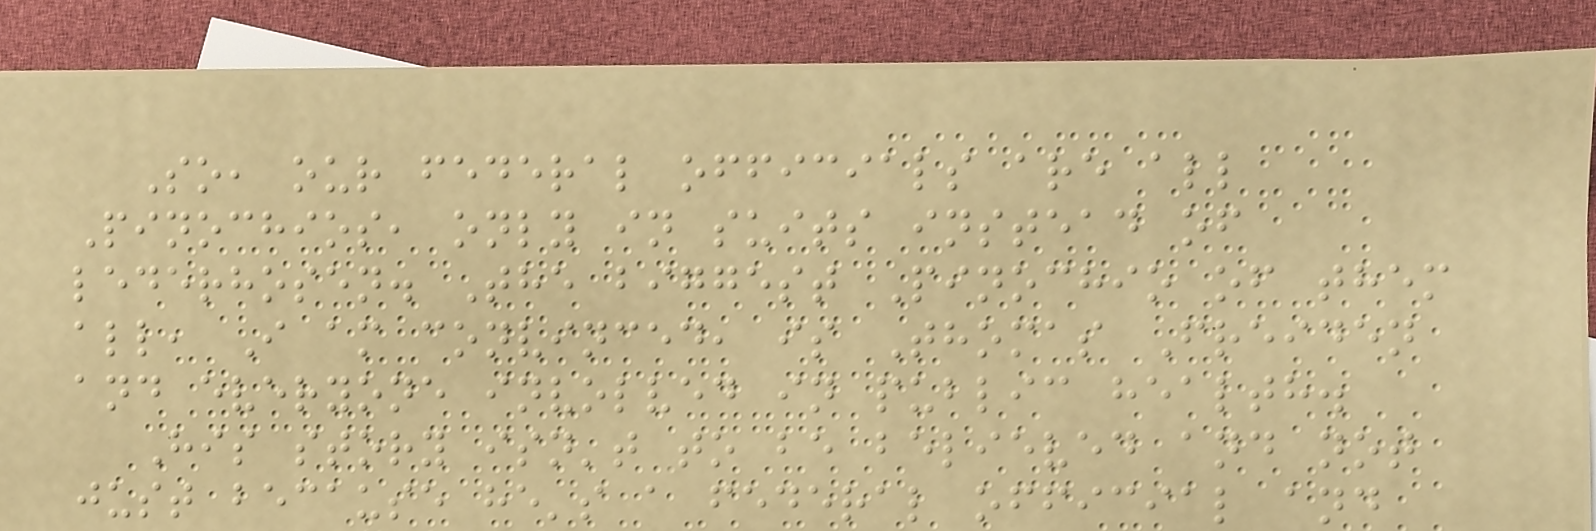So, our federal officials are all
Pinochios, only in suits instead of
lederhosen. The biggest Pinochio of them
all, I am convinced, is Thomas Freiden
and everyone involved in public health.
His story isn't to be believed and not
just because he's a federal official and
